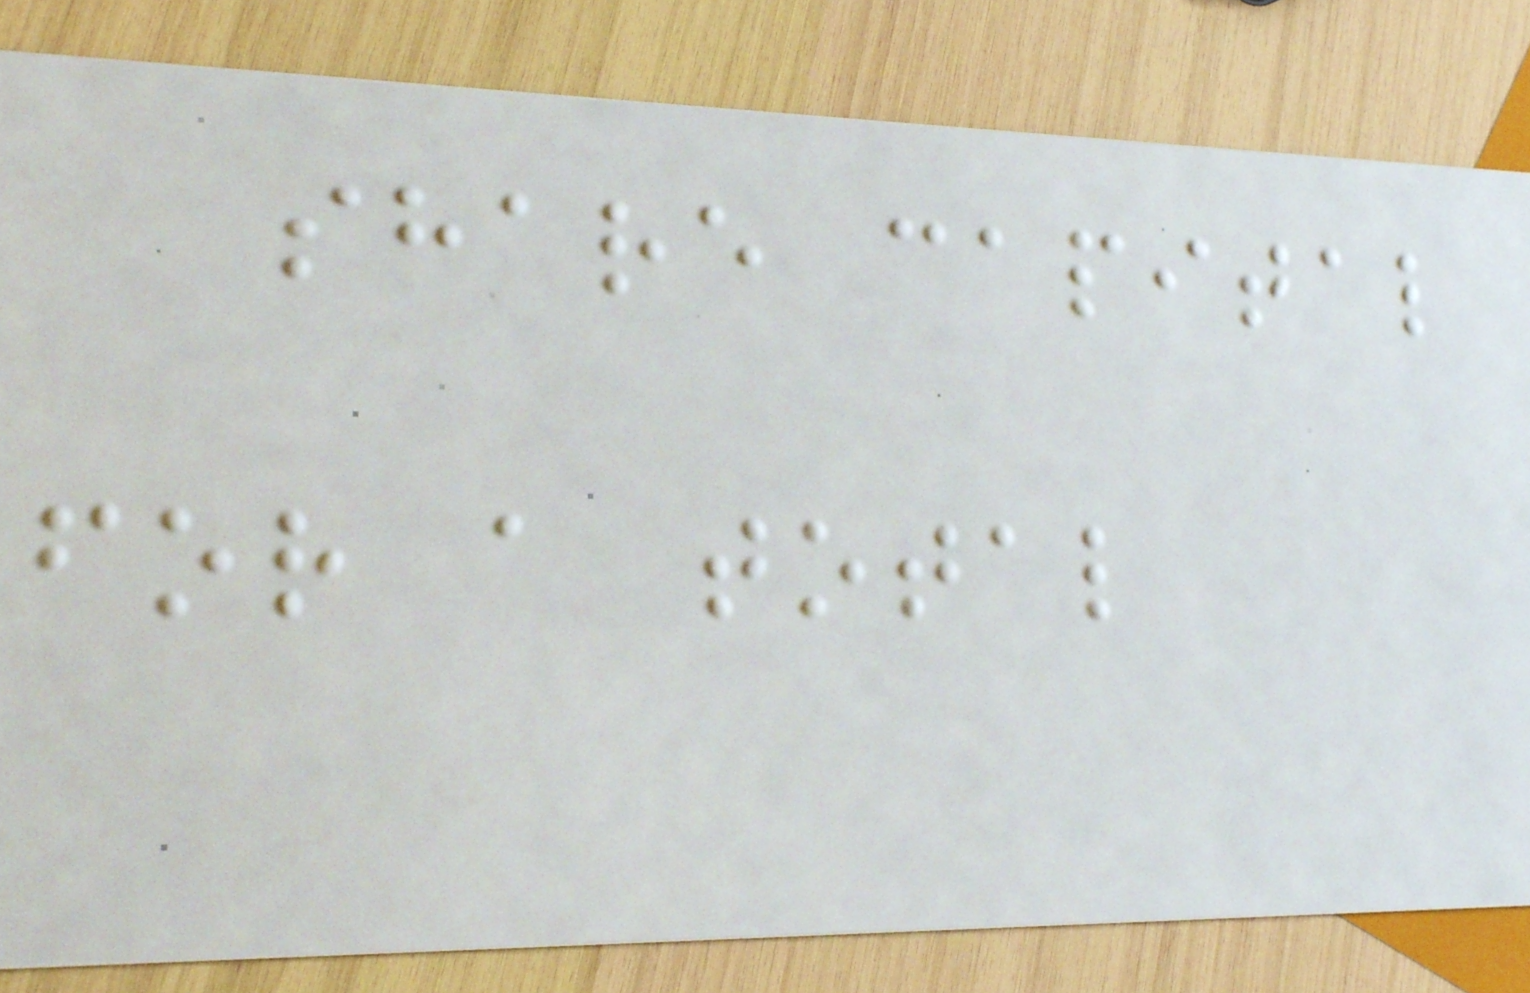share capital
for a total
